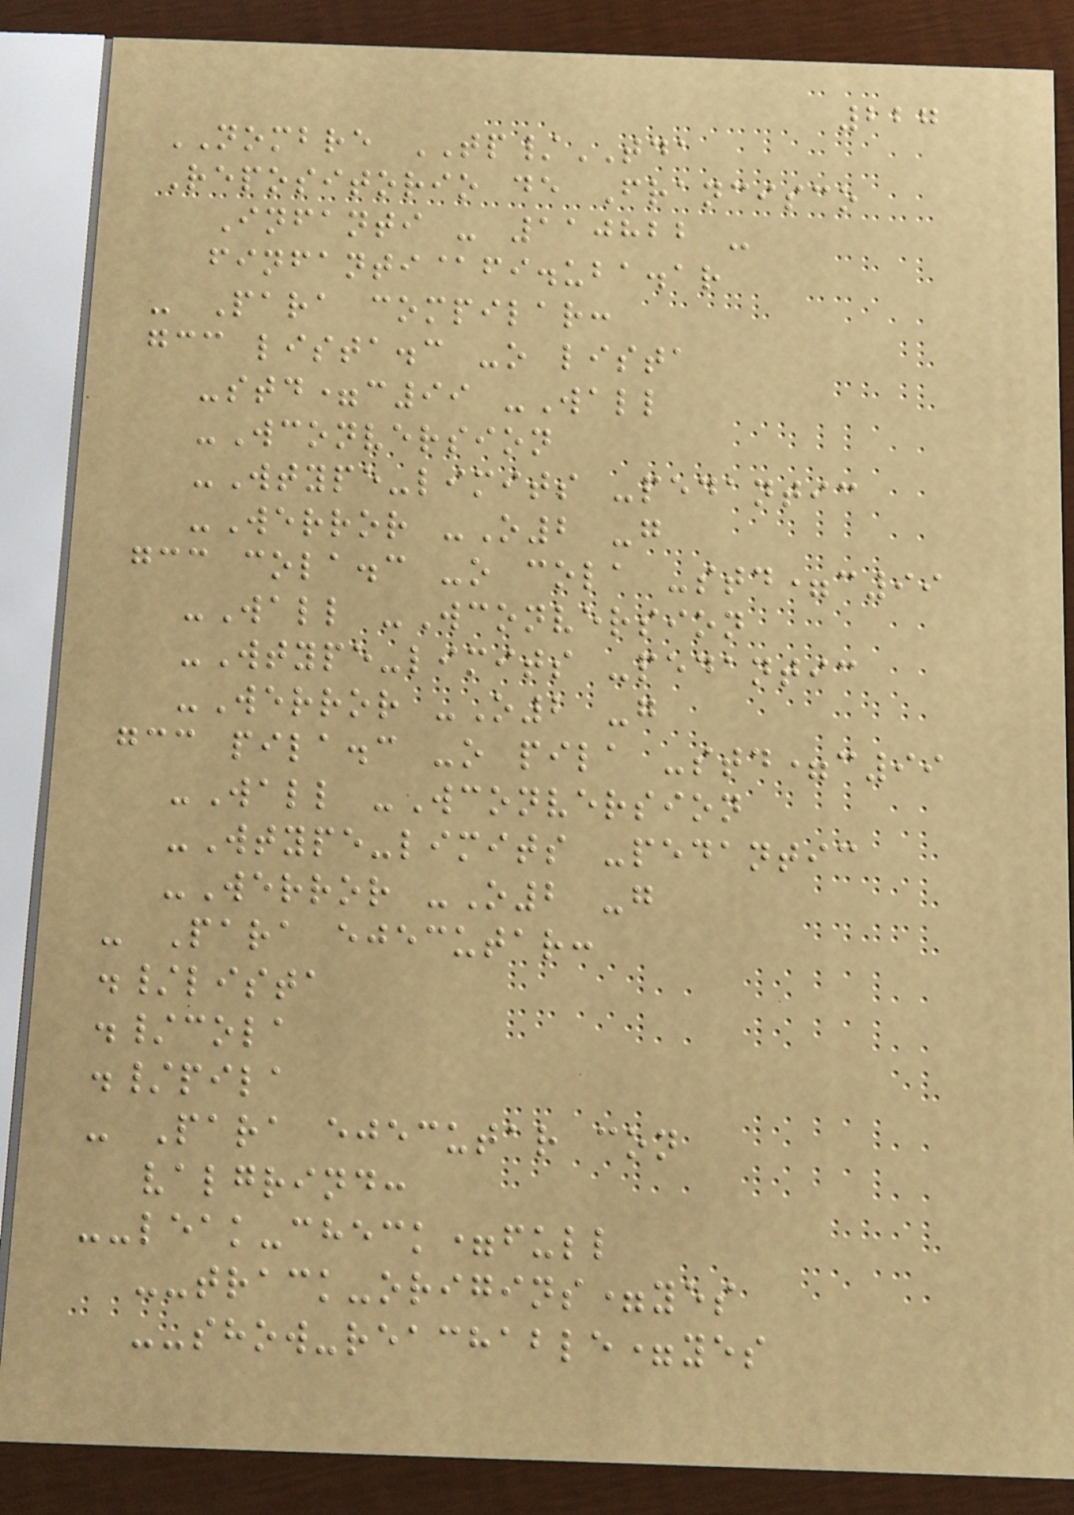227
NOMBRE TP/TDA
Repositorio de Francisco
Infanti - 110822 -
finfanti@fi.uba.ar
- Para compilar:
gcc lista.c -o lista
-std=c99 -Wall
-Wconversion
-Wtype-limits -pedantic
-Werror -O2 -g
gcc cola.c -o cola -std=c99
-Wall -Wconversion
-Wtype-limits -pedantic
-Werror -O2 -g
gcc pila.c -o pila -std=c99
-Wall -Wconversion
-Wtype-limits -pedantic
-Werror -O2 -g
- Para ejecutar:
./lista
./cola
./pila
- Para ejecutar con
valgrind:
--leak-check=full
--track-origins=yes
--show-reachable=yes
